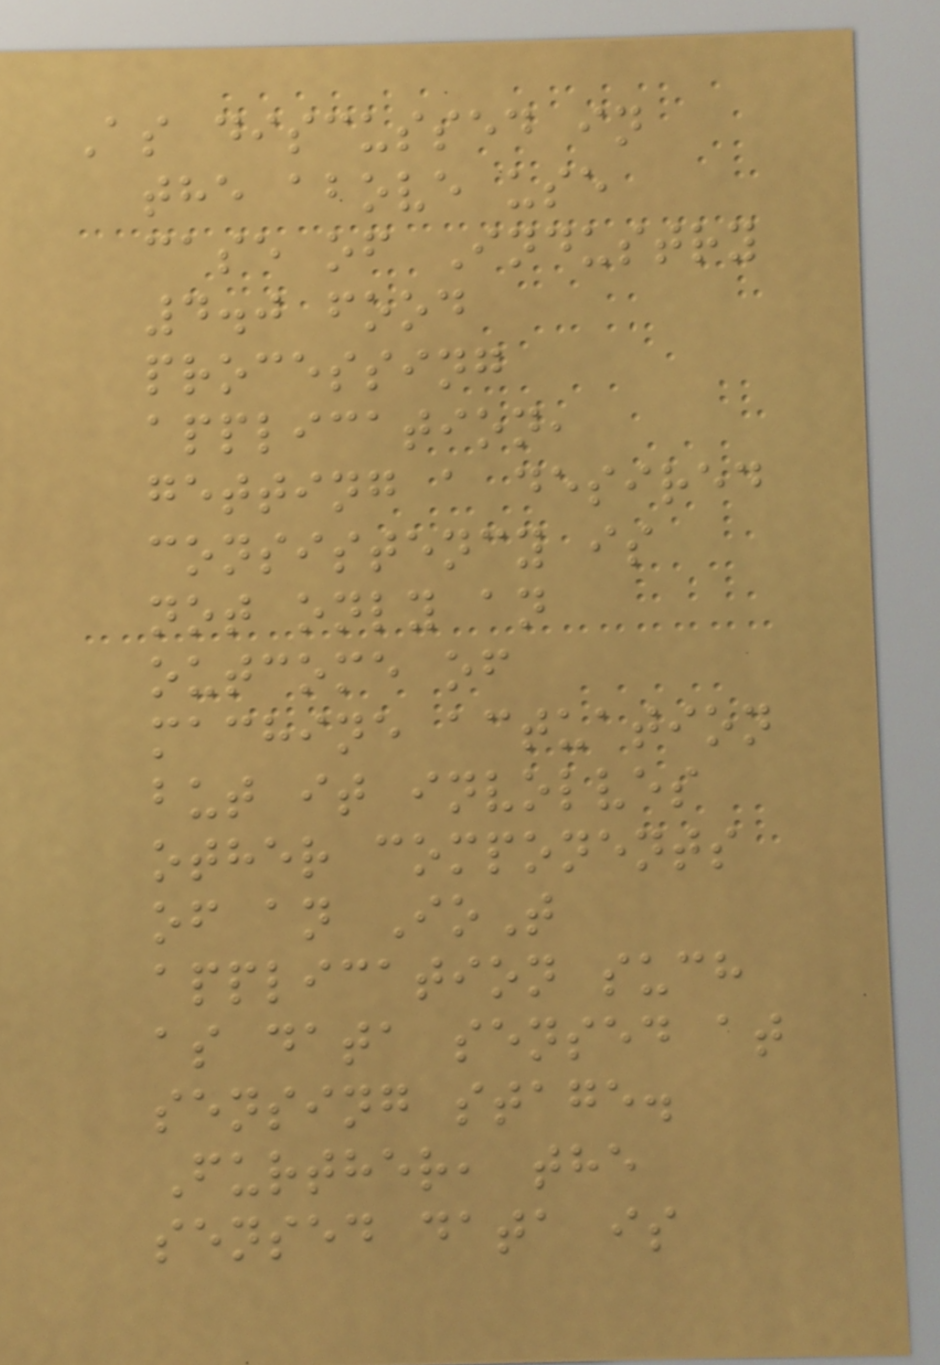As discussed in
the above use
case of Industry
4.0 food
processing
application,
getting a desired
consistency is
not only an
outcome of
machine actuation
but it involves
other components
of an IoT
application such
as data sensed at
sensing stage.
Further, the
sensed data is
